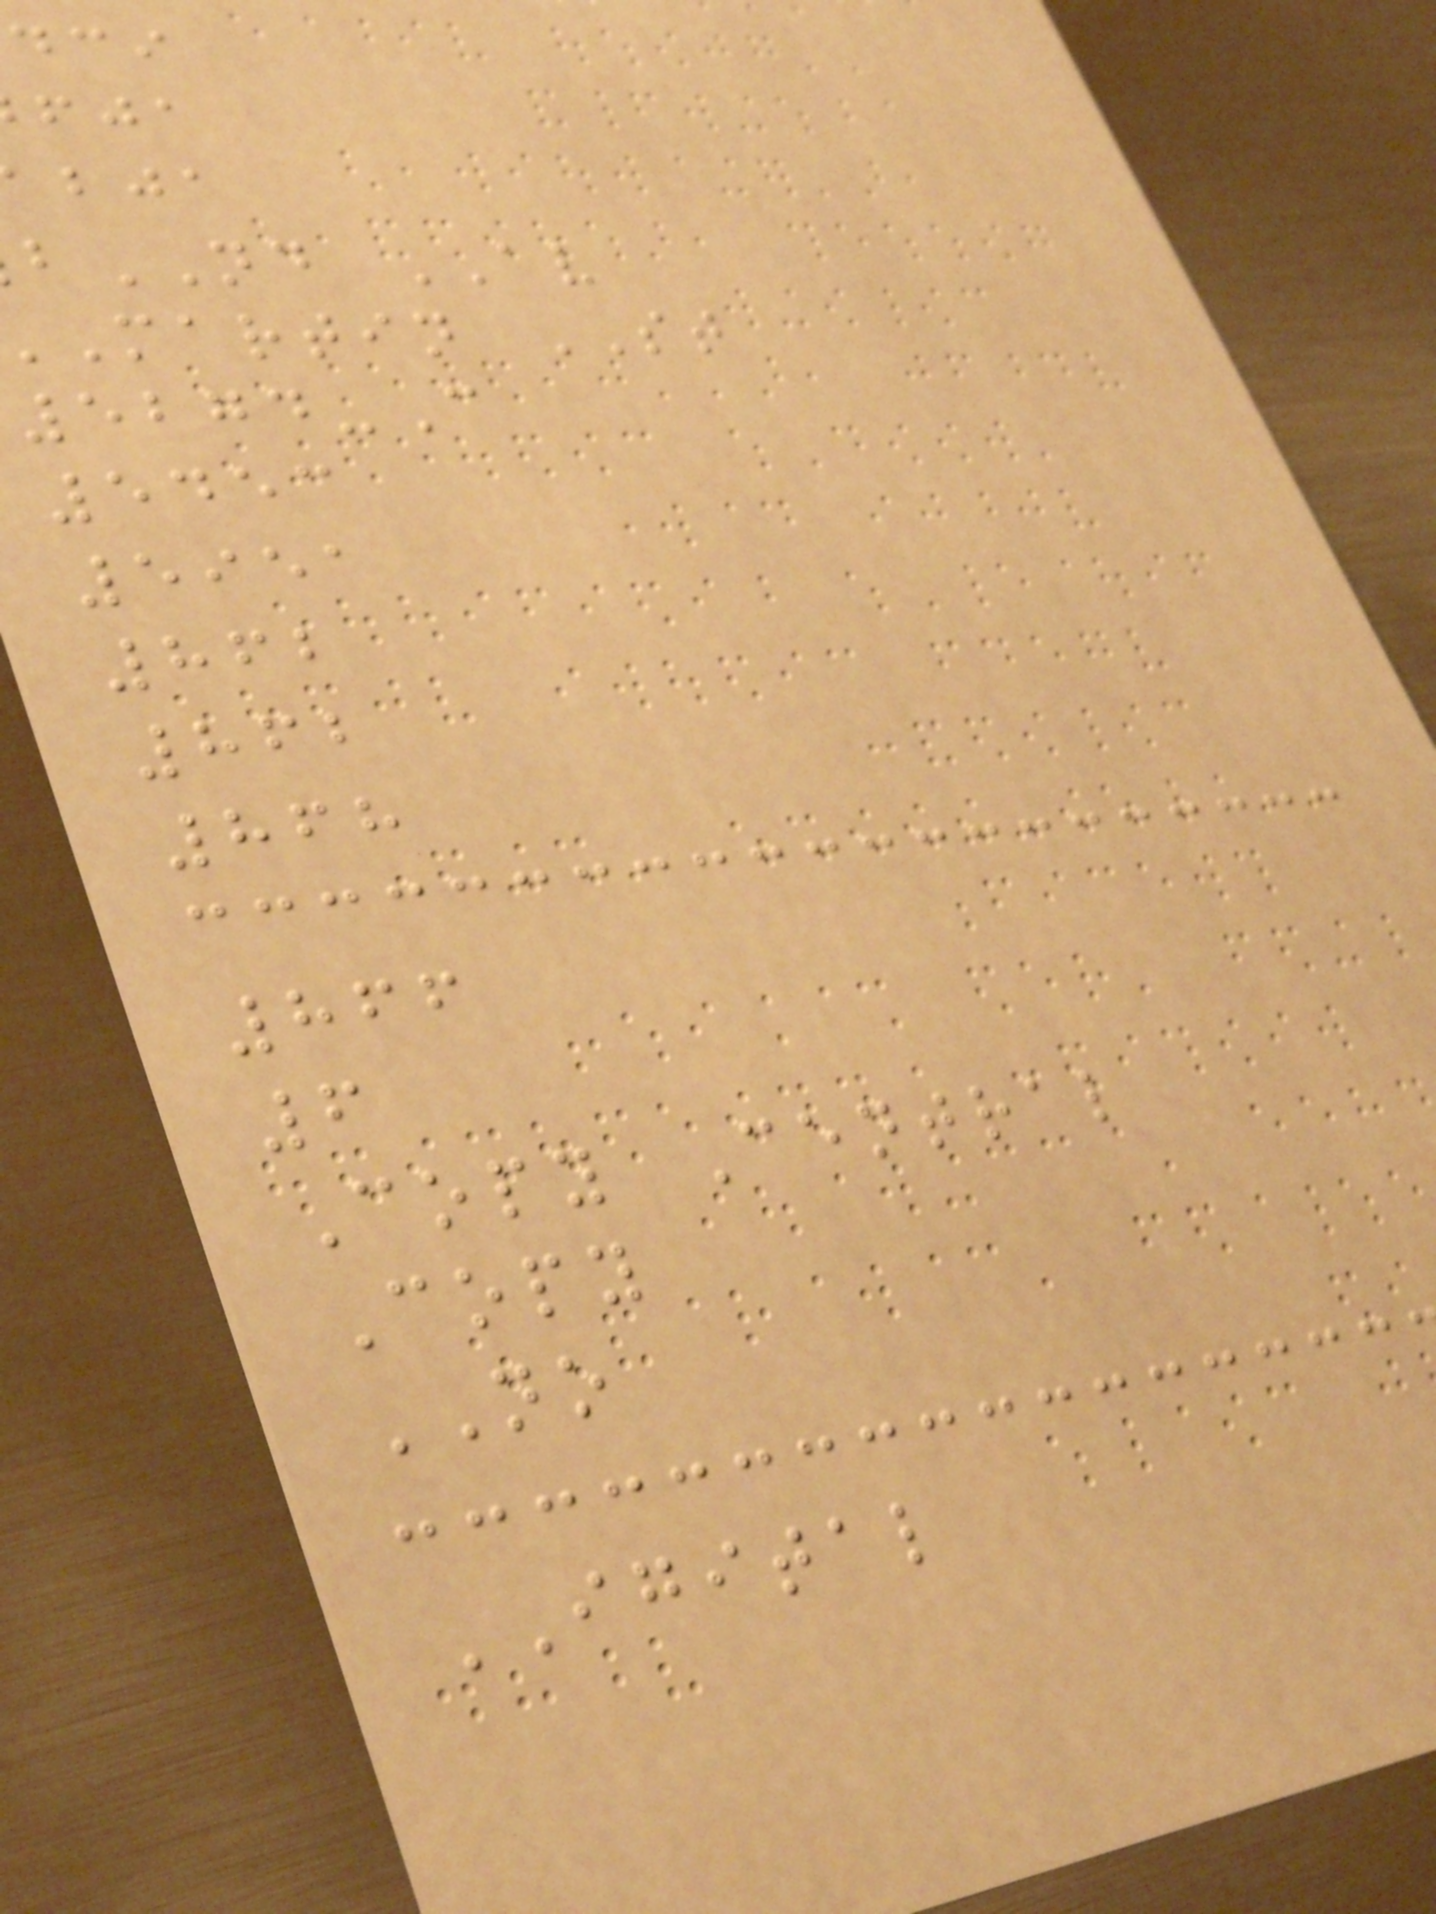ND AV
martin ST
5274-C
5453
5951
862
862
868
866
6
Copy Central
Copy
NO
IGITAL
